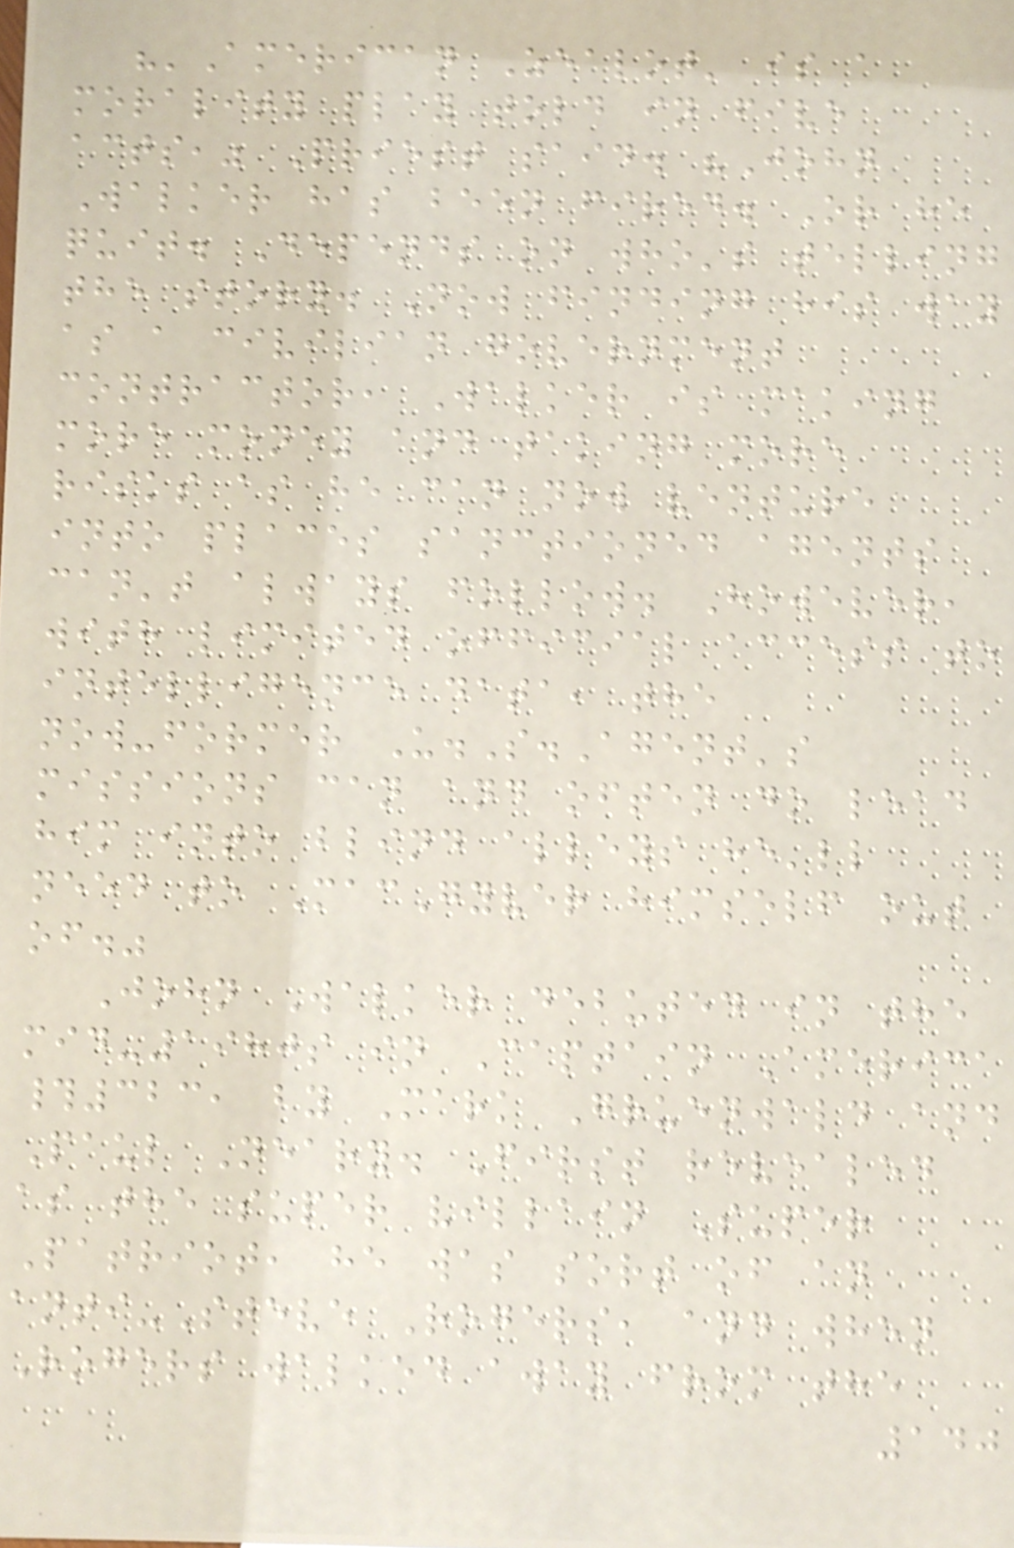"'American Zealot' is a
morality play told in five
acts," Priest said. "John
Walker has been fired. Or he
quit. Depends on who's telling
the story. Now finding his way
as a civilian government
contractor, Walker is making
more money and taking more
risks as he can now venture
into places sanctioned agents
can't always follow. However,
with limited official access to
intelligence data, the
now-former U.S.Agent's
missions can and often do lead
him into blind alleys he'll
need to MacGyver himself out
of."
John Walker debuted in the
mid-1980s in Captain America
#323, by Mark Gruenwald and
Paul Neary. First revealed
as the super villain Super
Patriot, he was sort of an
anti-Steve Rogers, and when
Rogers walked away from the
140
